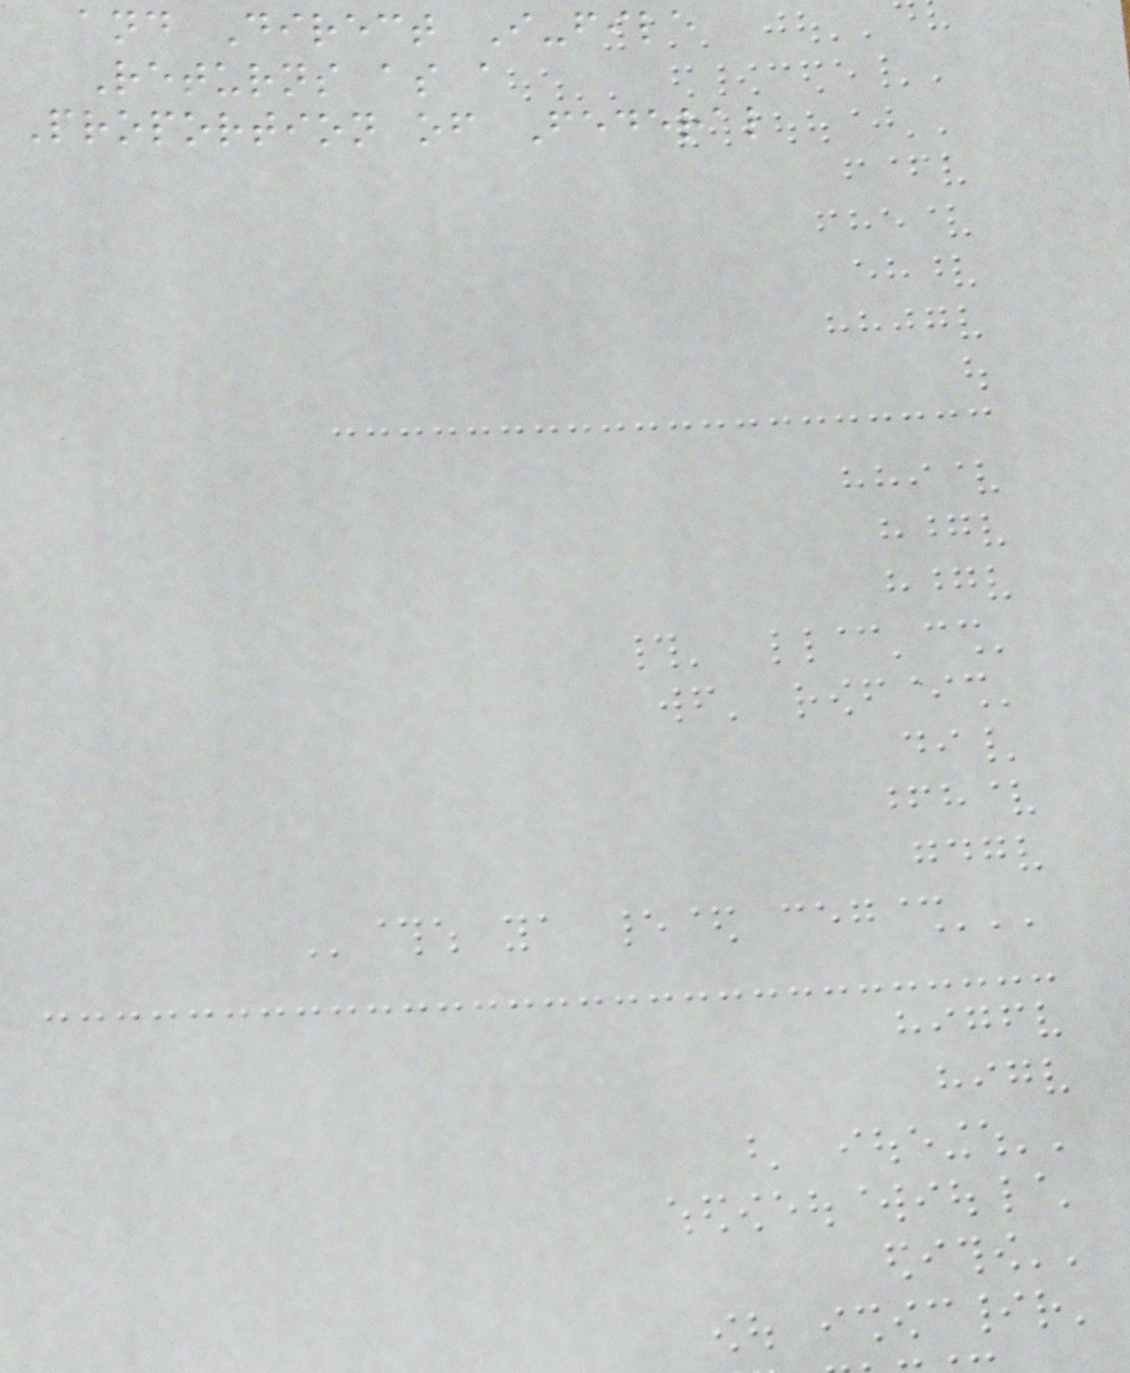and Direct I-file
Returns as a
Proportion of Federal
